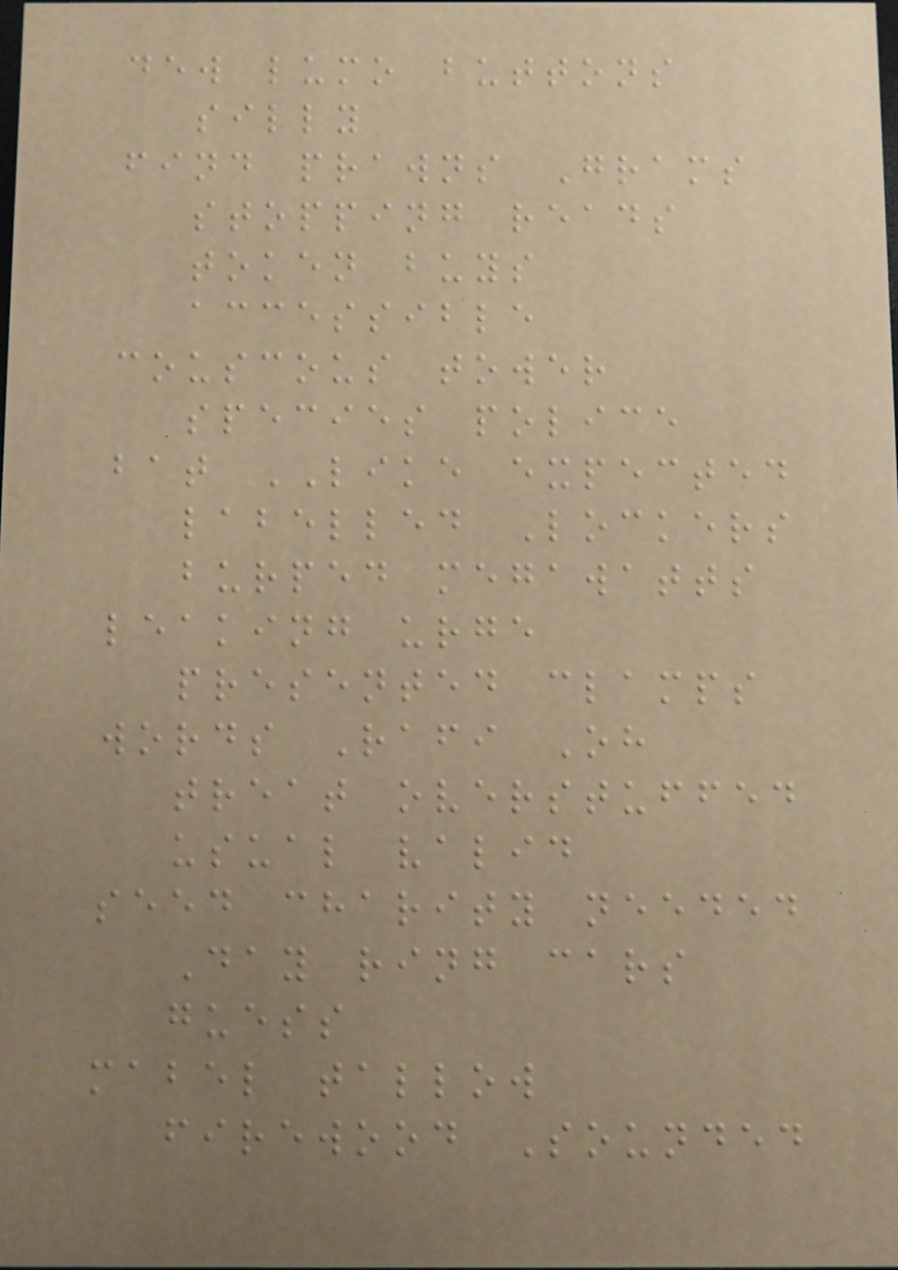dew lumo buttons
silly
find prawns Grams
stopping reads
token buys
accessible
couscous tower
species police
bat LIKE expected
labelled Lockers
burped megawatts
leaking urge
presented clamps
words Rafi Oh
treat overstuffed
usual valid
seed charity needed
Day ring cars
guess
mabel tallow
firewood Sounded
